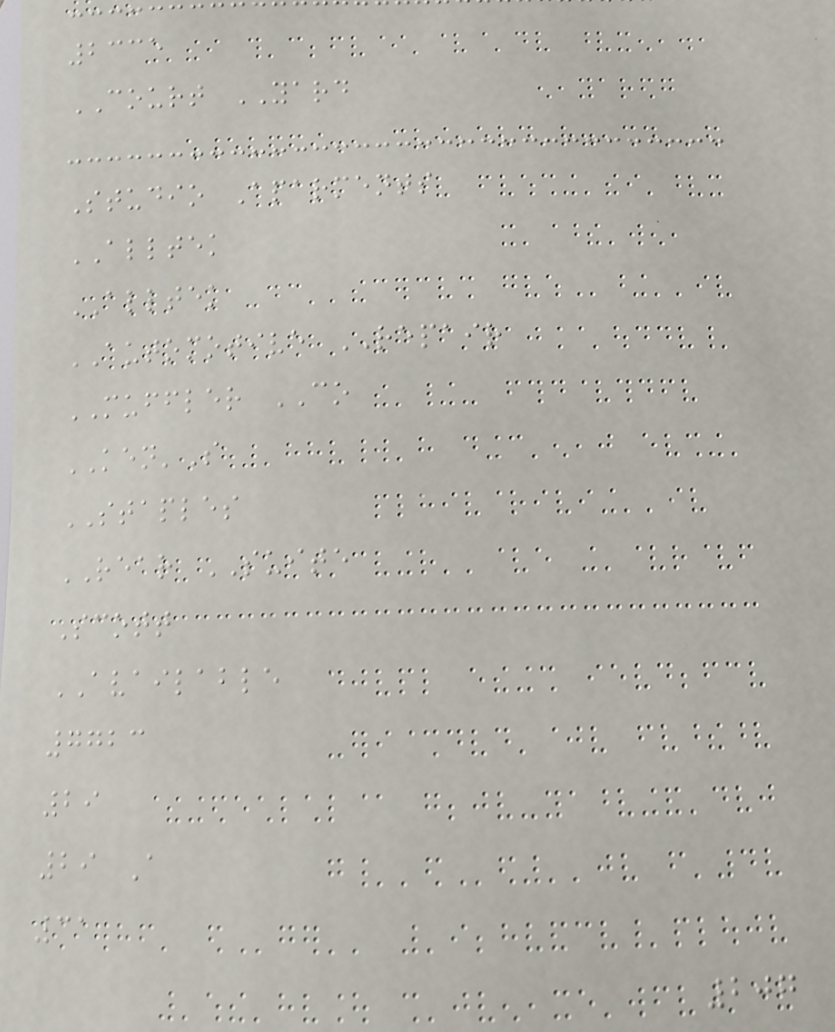2335
COURT YARD
Studio Aparments
ALLTEK
ALLTEK
AUTOMOTIVE REPAIR
MUFFLER CO
KEN'S
STAPLES
REAR SUITE
Scott
AVAILABLE
7723
29
29 A
31
207
